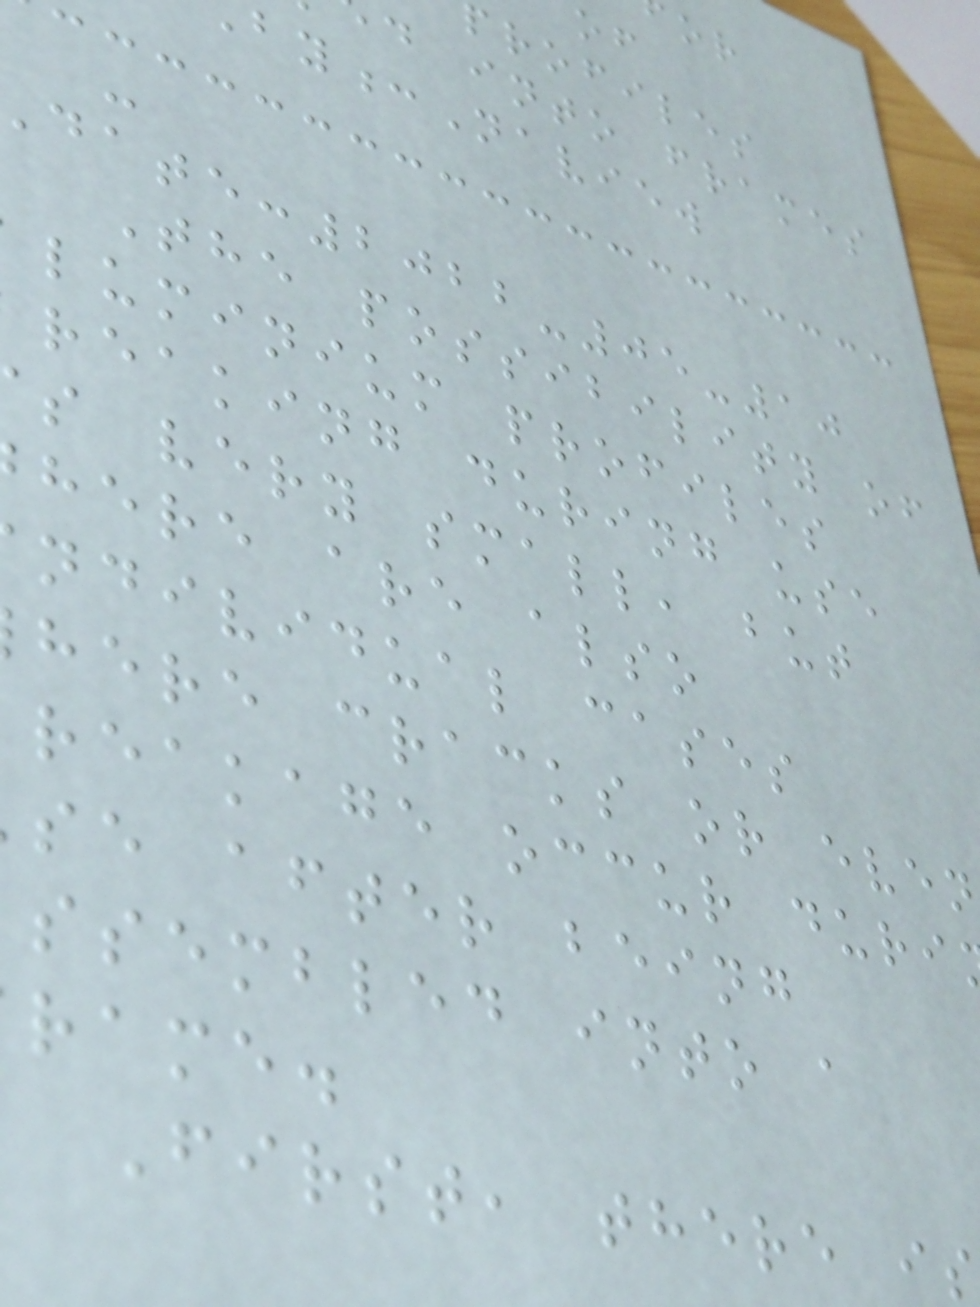profiles
d into frames
y:Naview
-
date:2022-05-10
The possibility of
luminium profiles
reaking during use
s very small, but
here are also
ndividual cases
here cracks or even
reakage occur duri
se after being
ssembled into a
rame.
First, there is
